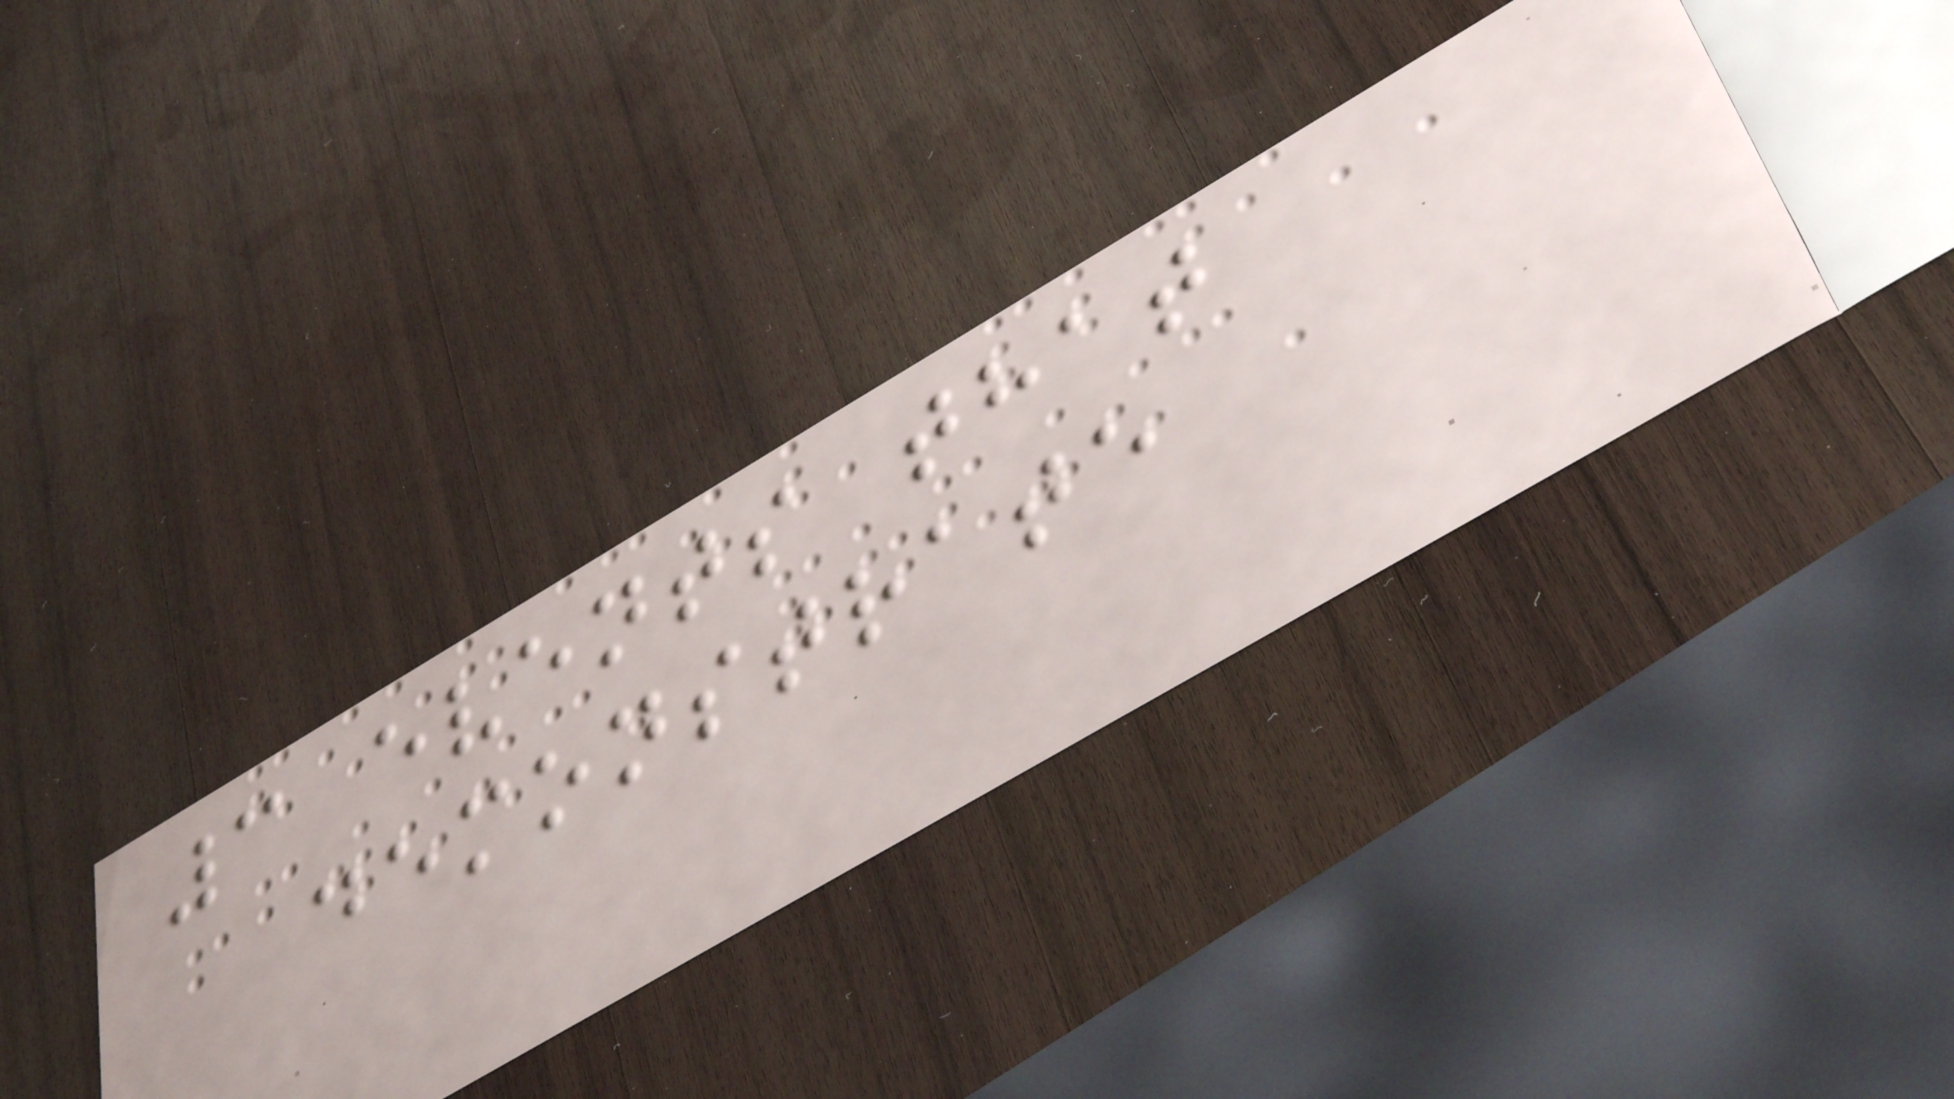3 events that
demonstrate
